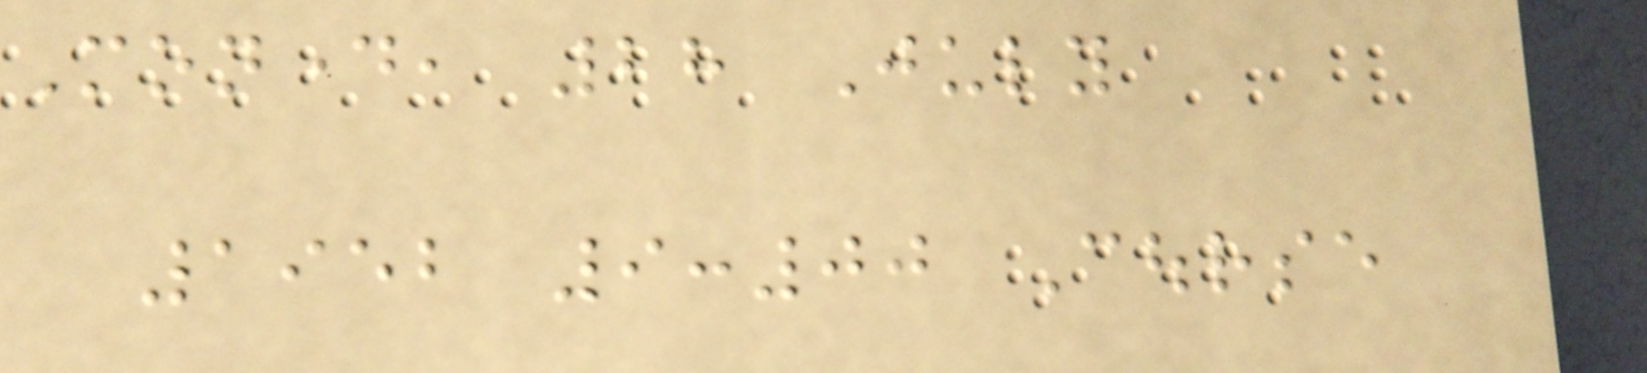Monday, 28 July
1952 9:00 Course
